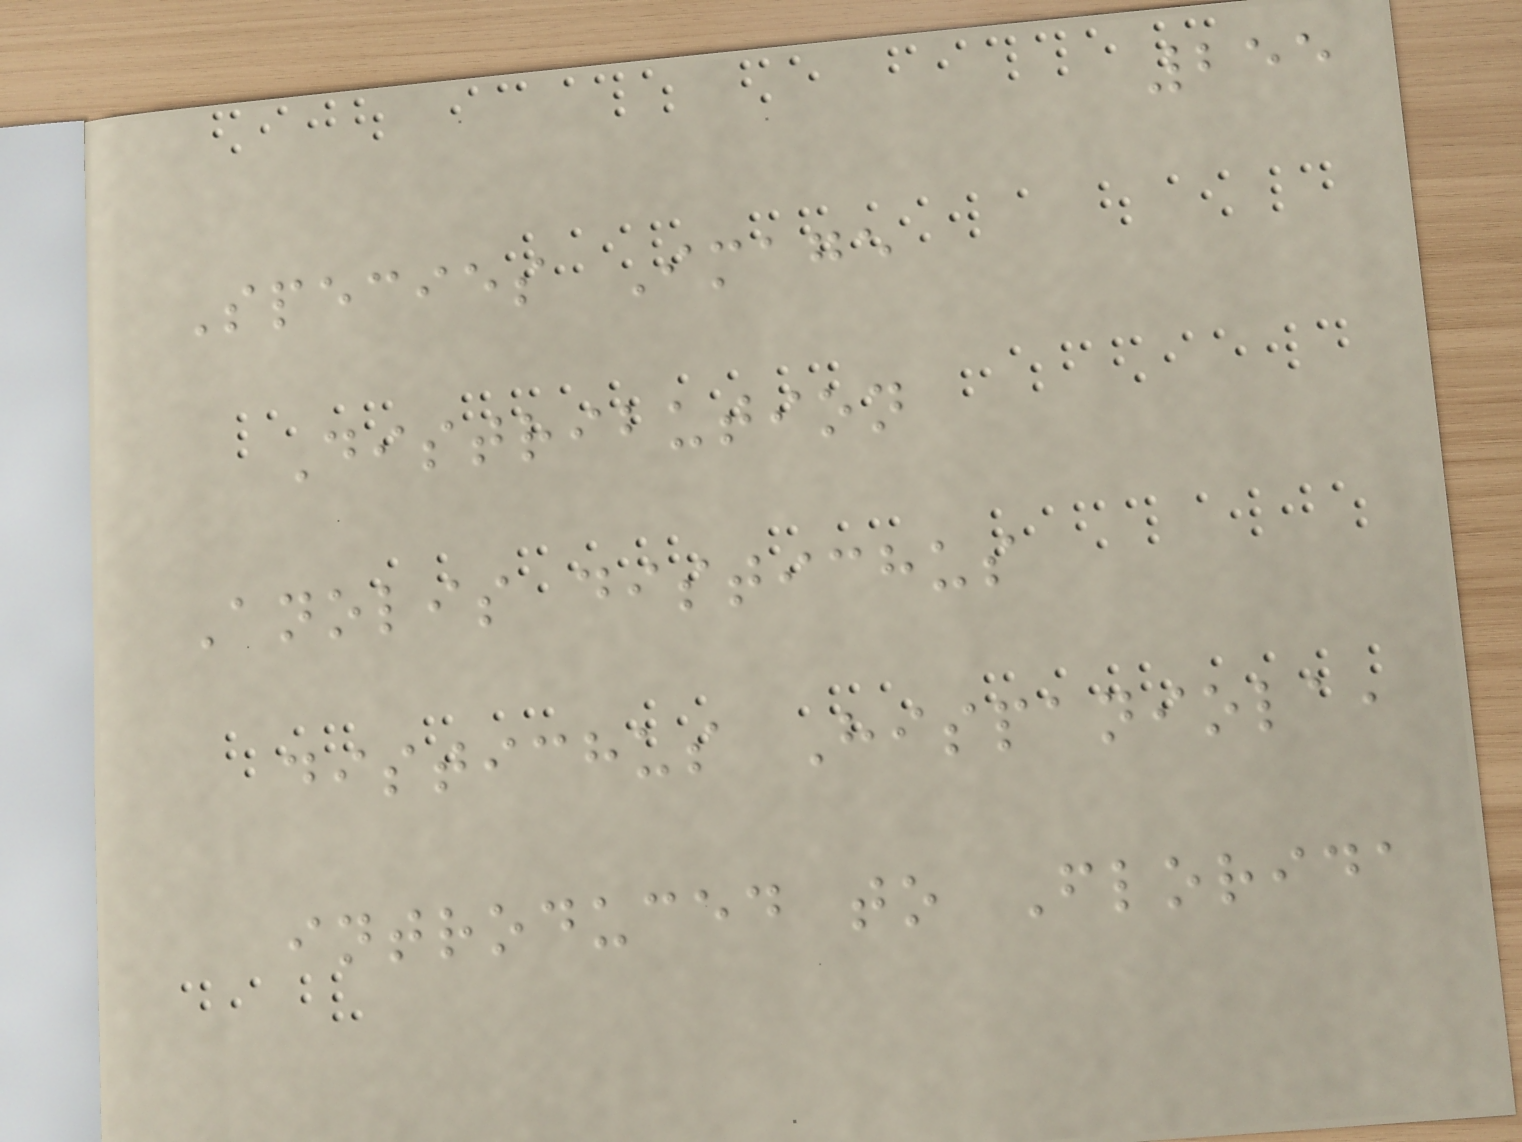255
Species Image
Distribution
Anolis distichus
distichus Hispaniola,
introduced to Florida
